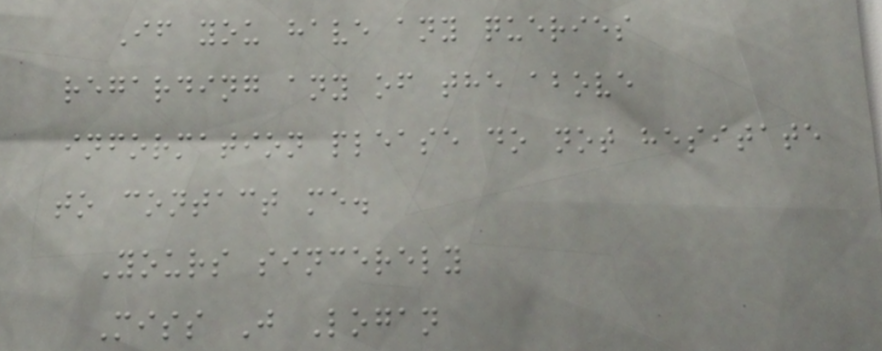If you have any queries
regarding any of the above
information please do not hesitate
to contact me.
Yours sincerely
Miss J Logan
